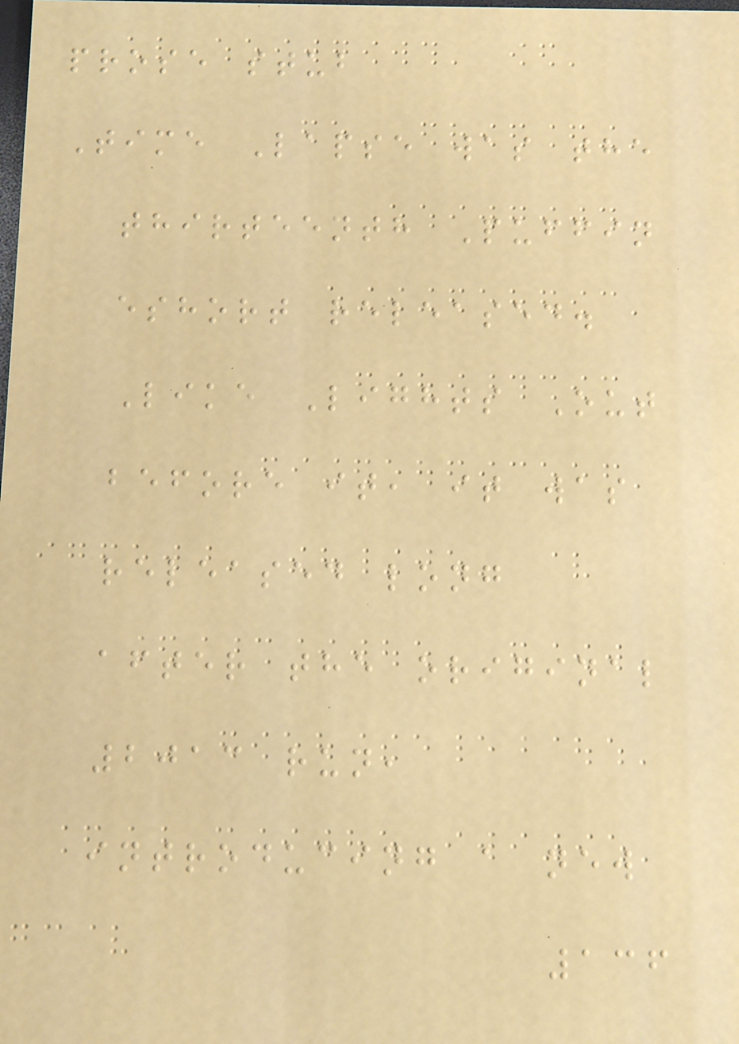prose stub
Time Lapse was the
thirteenth Puffin
eshort released.
Like Lights Out
before it, it was
released long
after the original
2013 run,
introducing a new
136
